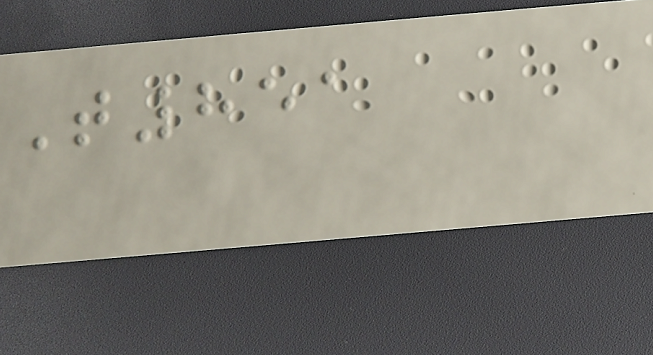T851
